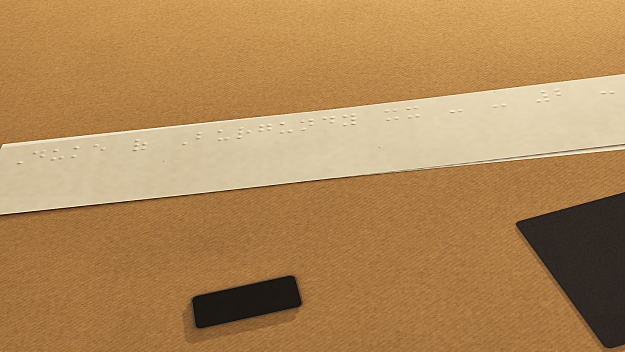Duke of Burgundy xx - - 2 -
